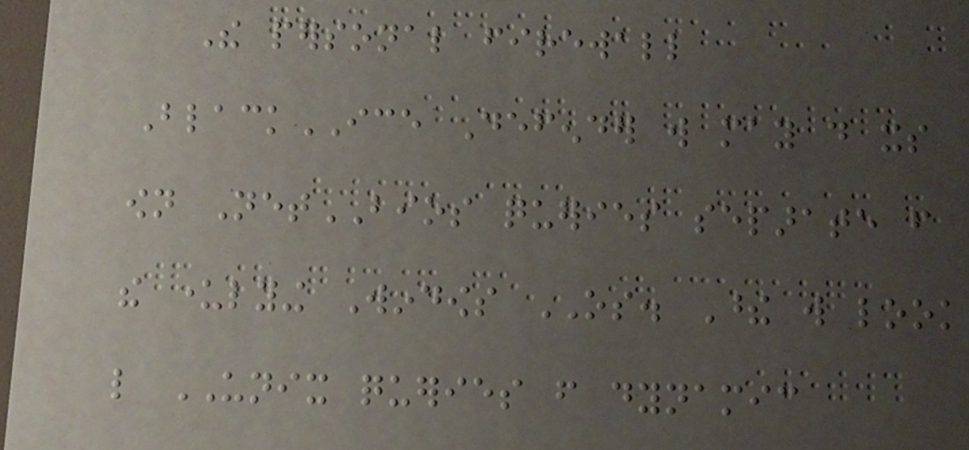The personal firewall
BlackICE Defender will may do its
own NetBIOS queries separate from
the underlying Windows OS. These will look
like UNIX queries from dynamic
